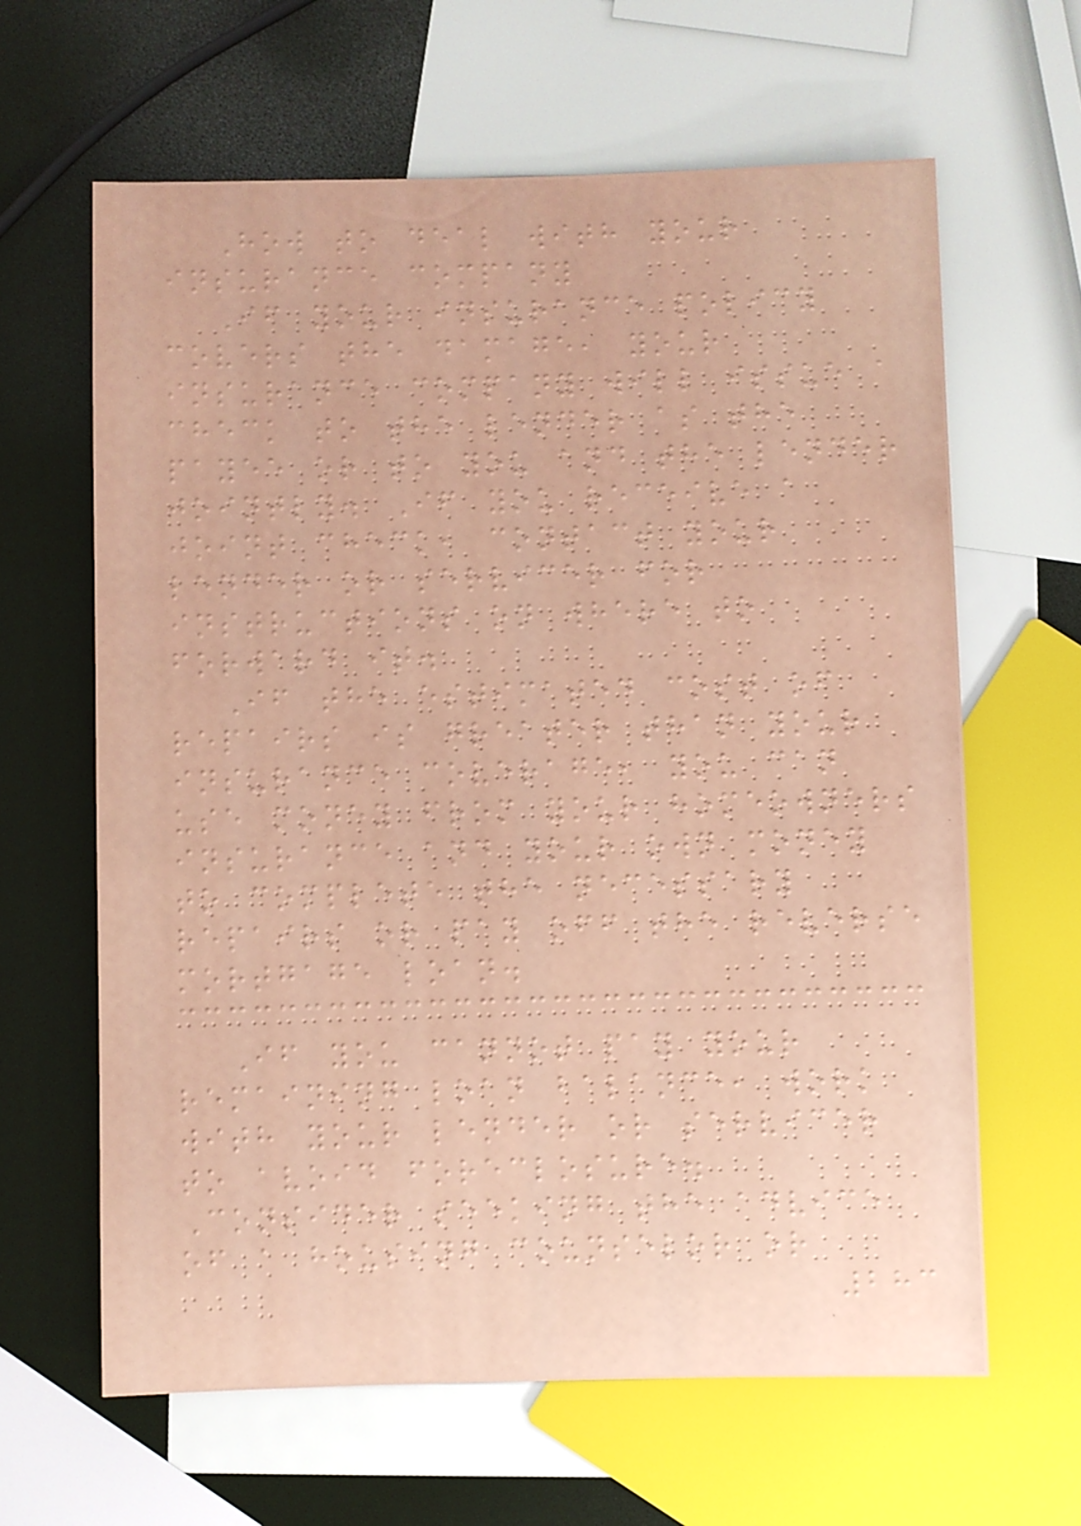How to deal with your
insurance company
If your insurance policy
covers the damage, your
insurance company will issue a
check to the lender as the
payee or to you and the lender
jointly. If you receive a
joint check, contact your
lender or servicer for
instructions on where to
forward it.
If the estimated cost of
repairs is greater than your
insurance coverage, you can
use money from your homeowners
insurance and your own money
to complete the necessary
repairs or pay off the reverse
mortgage loan.
If you cannot pay your
remaining loan balance, work
with your lender or servicer
to avoid foreclosure.
Consider seeking the advice
of a housing counselor or
283
